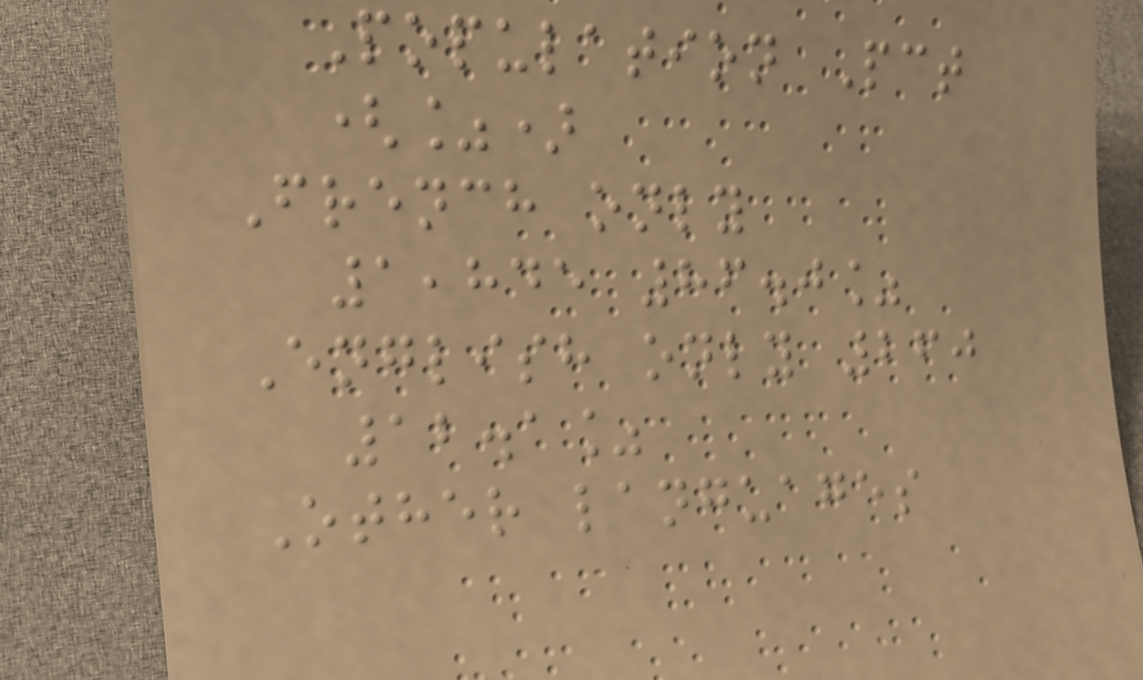Population Pct
(%)
French only
1,845 86.0%
English only 260
12.1%
Other languages
